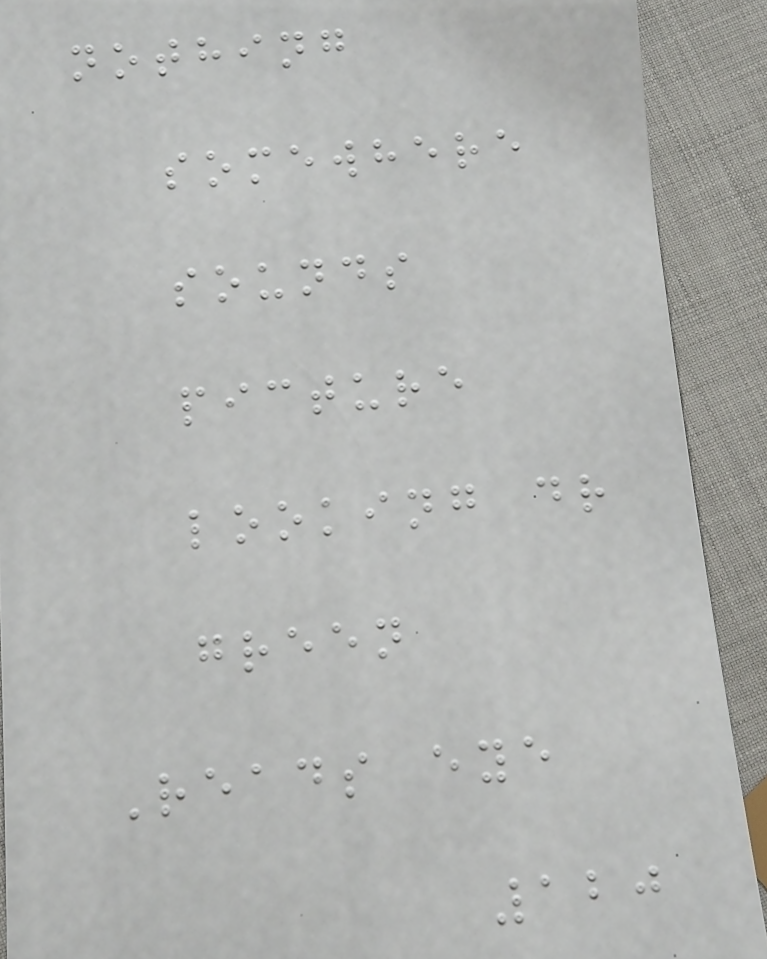nothing
somewhere
sounds
picture
looking dr
green
Reads eye
120
